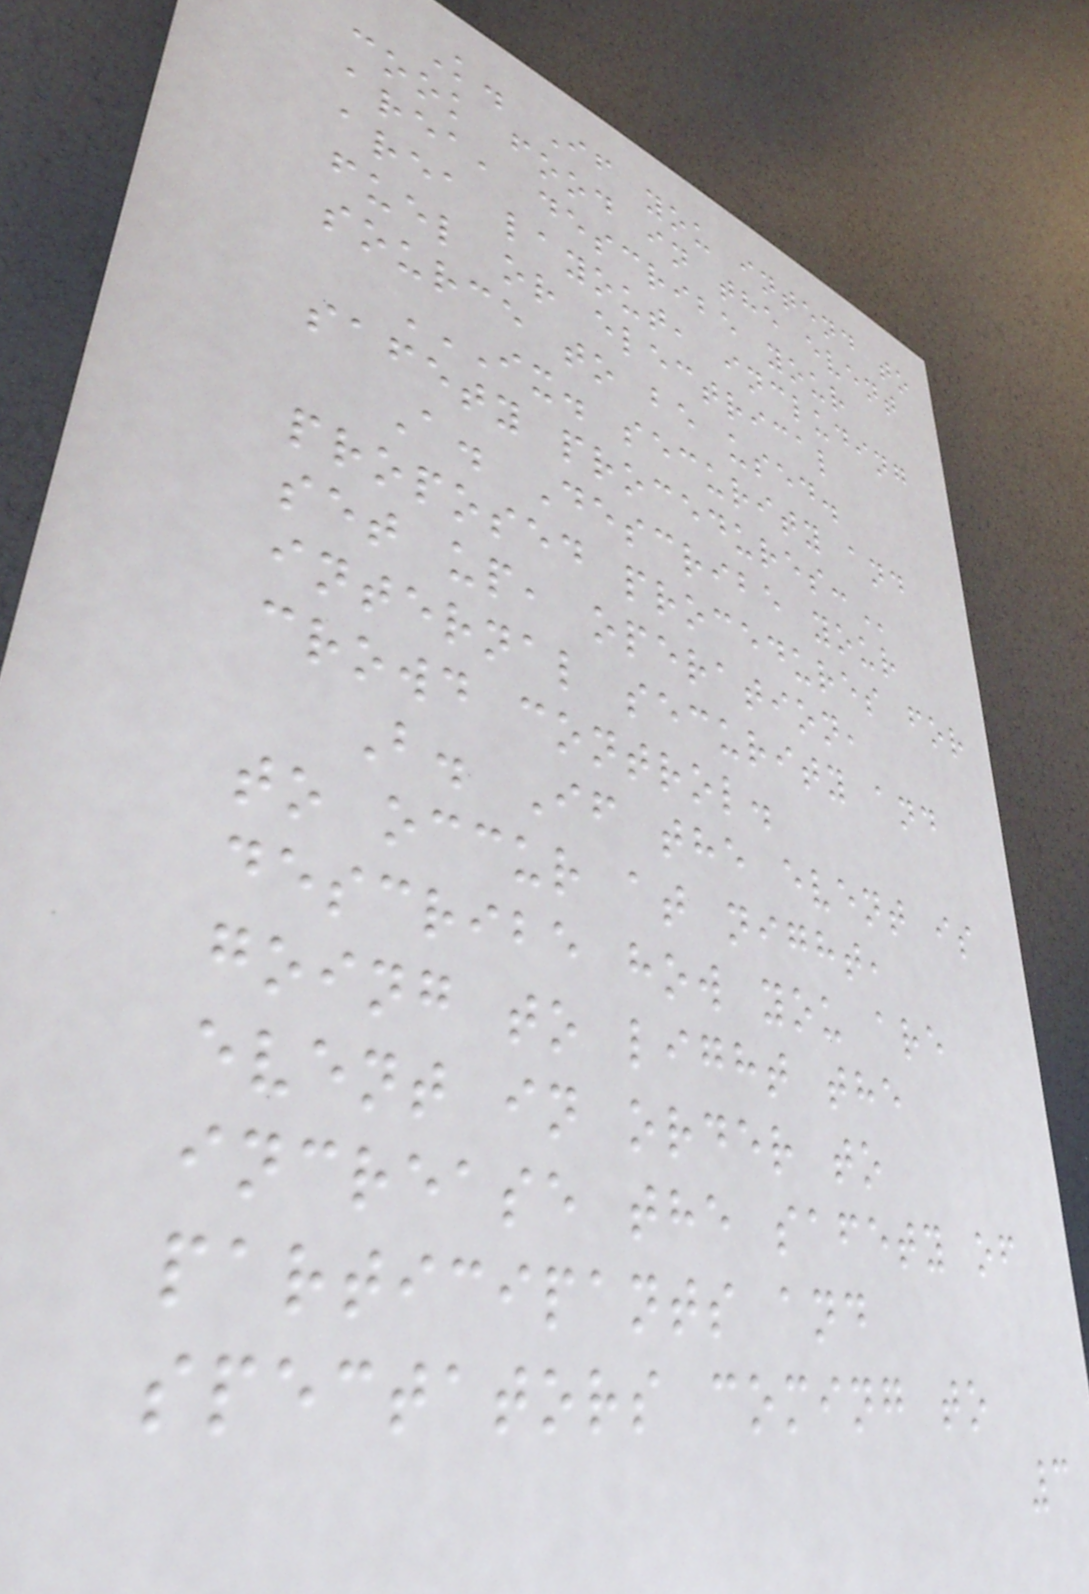K. If you intend to
cook food in the event
area, describe your
area layout, including
fuel or electrical
source to be used.
IX. SECURITY AND
SAFETY PROCEDURES:
A. Describe your
proposed procedures for
set up, operation,
internal security and
crowd control.
B. If the event is
to occur at night,
describe how you are
going to light the
event in order to
increase the safety of
participants and
spectators coming to
3
